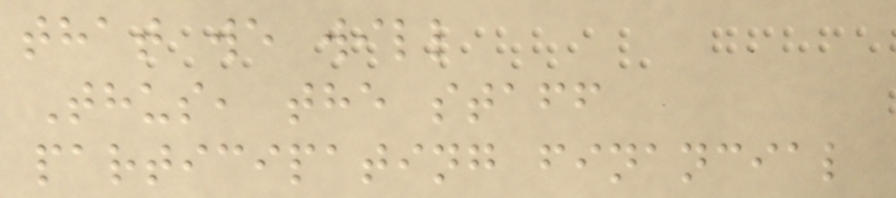that we will
Thus, the staff
participating financial
